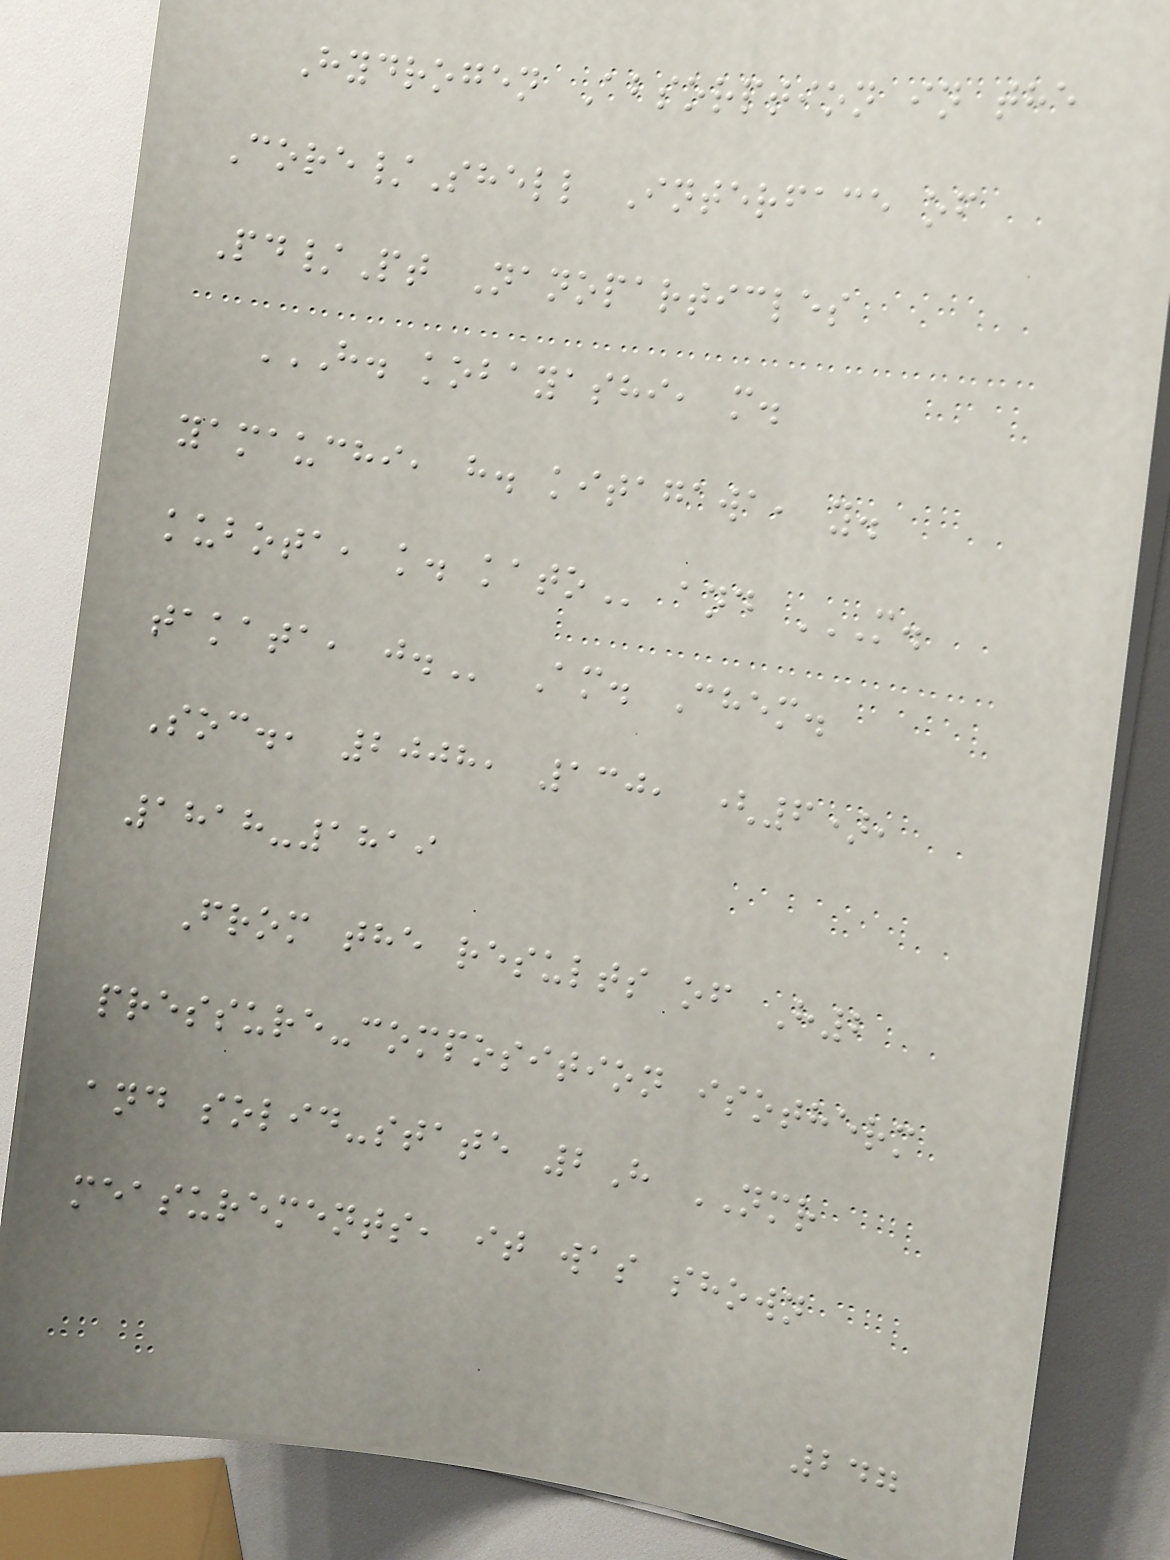Hydrogen Absorption in the
Core/Shell Interface of
Pd/Pt Nanoparticles
H. KOBAYASHI, M.
YAMAUCHI, H. KITAGAWA, Y.
KUBOTA, K. KATO and M.
TAKATA, J. Am. Chem.
Soc., 2008, 130, (6),
1818-1819
From the results of H2
pressure-composition isotherm
and solid-state 2H NMR
measurements, it was shown
247
